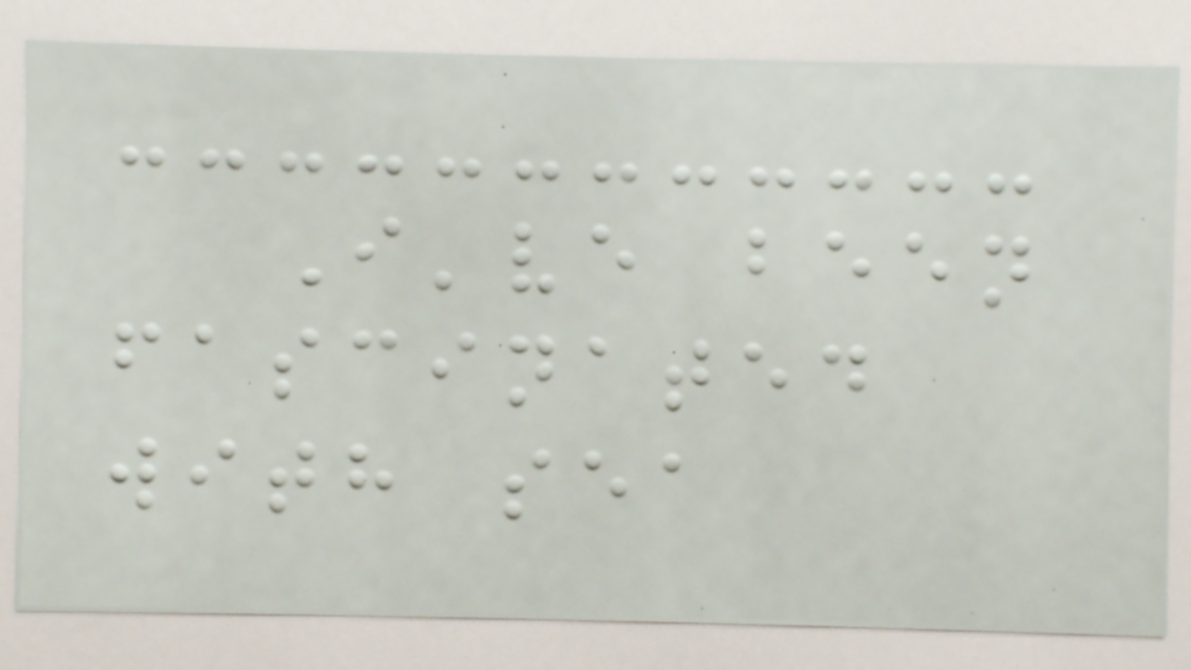I've been
fascinated
with sea
